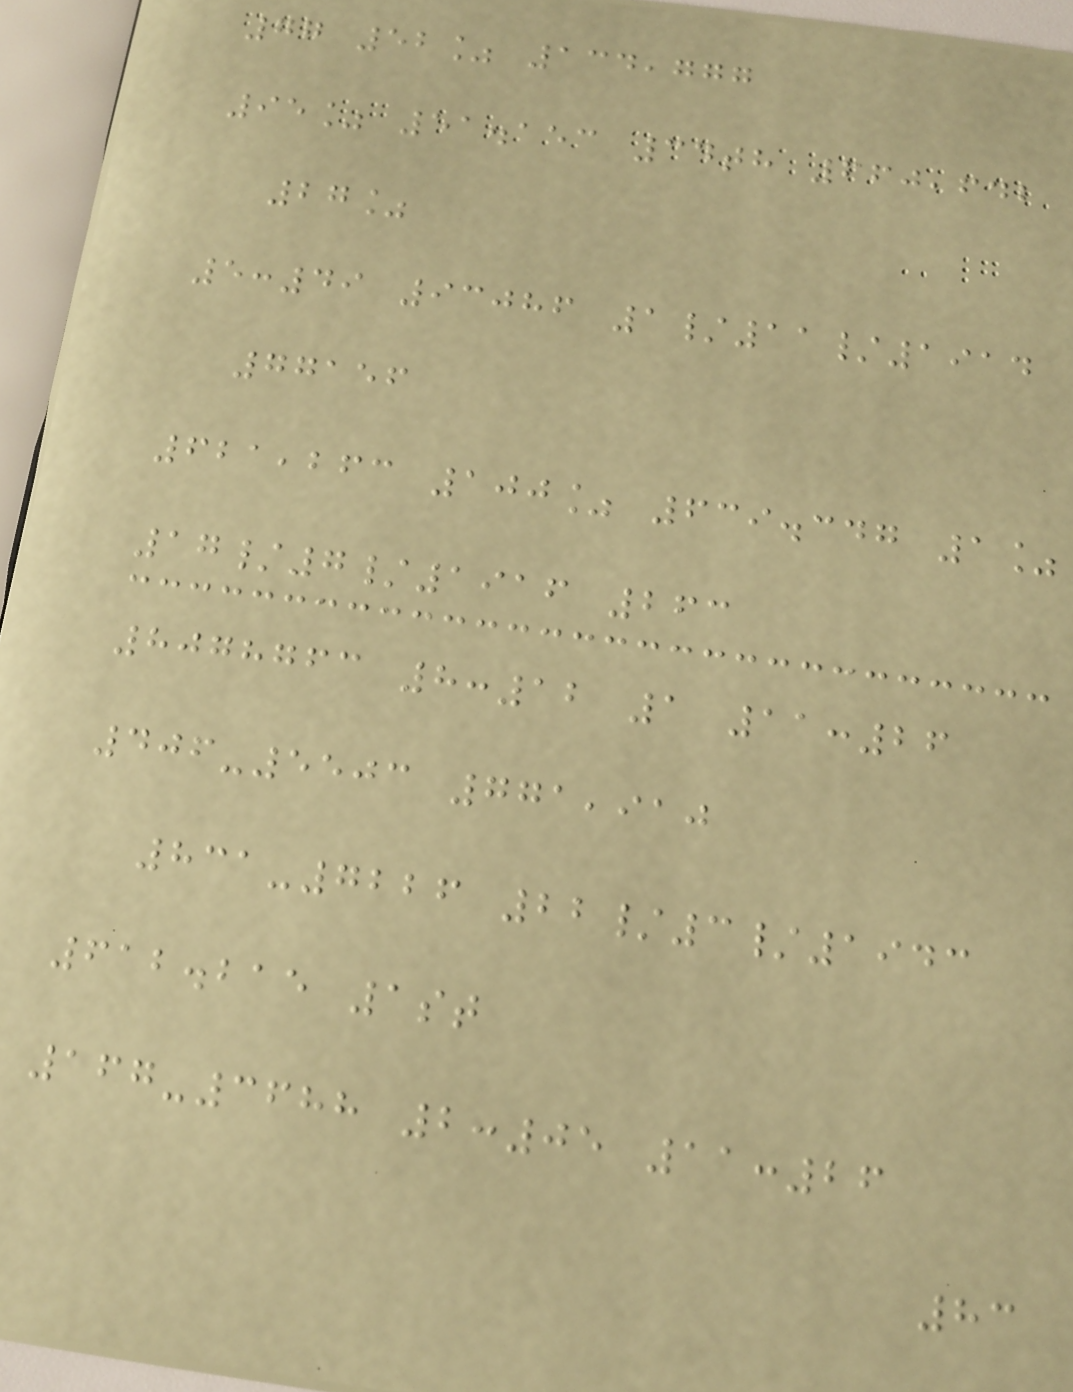77 52% 134,777
95% 51.153 34th 660,642
27%
5:49 93086 1/11/1914
77156
621,263 100% 639.347 1%
17/7/1916 263
8078763 8:12 1 11:26
406-5503 771,910
831-7226 22/3/1943
612.215 1st
167-3688 2:05 11:26
83
